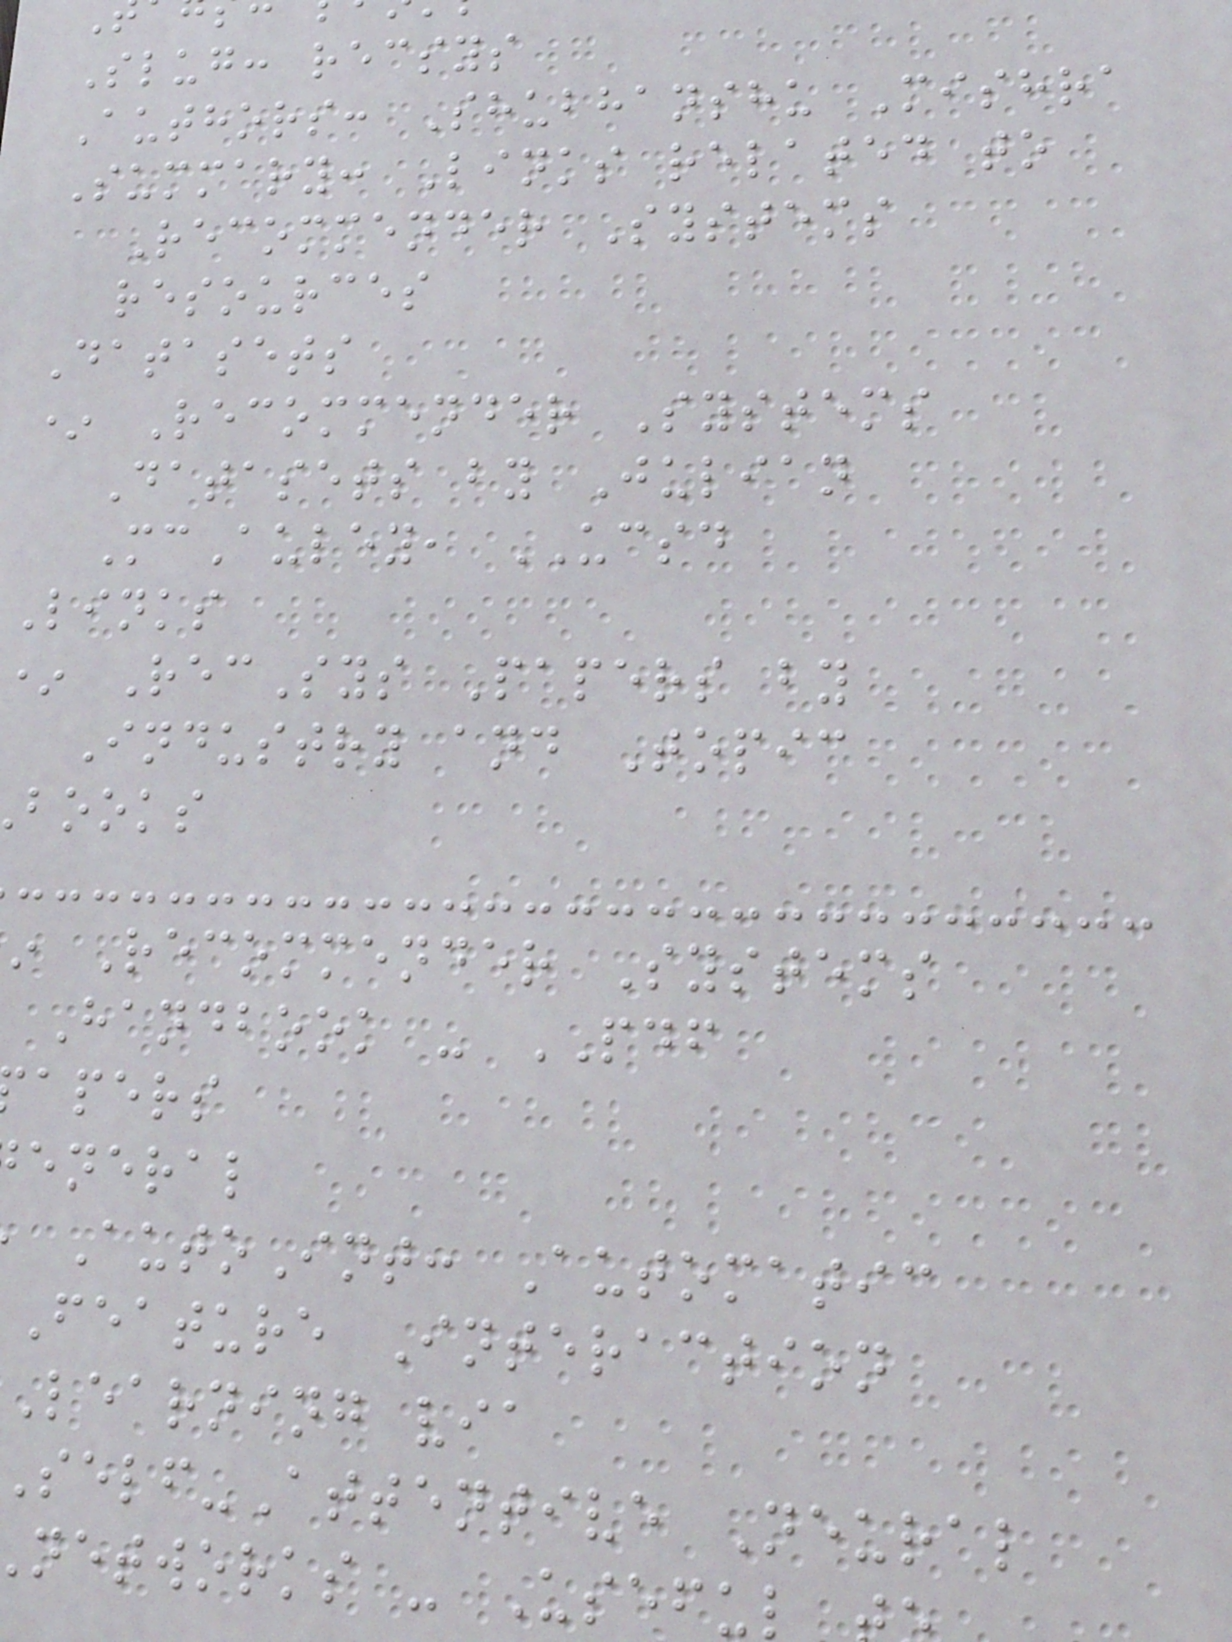Slug: recsys
Authors: Shubhanshu Mishra
Summary: Links related to
Recommender Systems
resources
Datasets
* Recommender Systems
Datasets by Julian
McAuley, UCSD
Links
* RecSys Papers by
Industry and Topic
books
Recommender Systems
Handbook - PDF
apers
eneral
AutoInt: Automatic
Feature Interaction
Learning via
elf-Attentive Neural
networks - Useful
